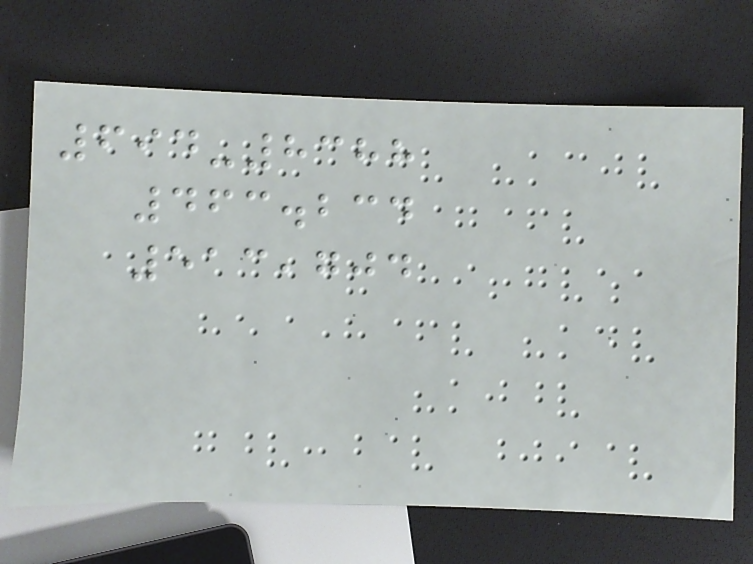694-8388
463.234
513,704
